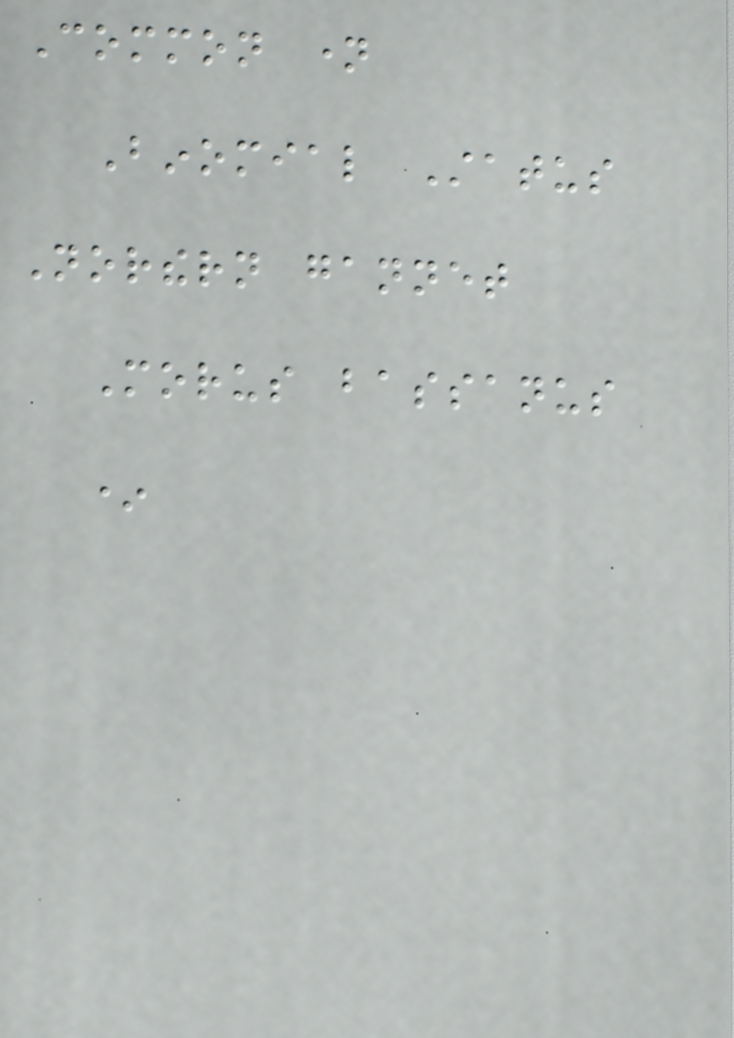Common name
Binomial Status
Northern gannet
Morus bassanus
*
